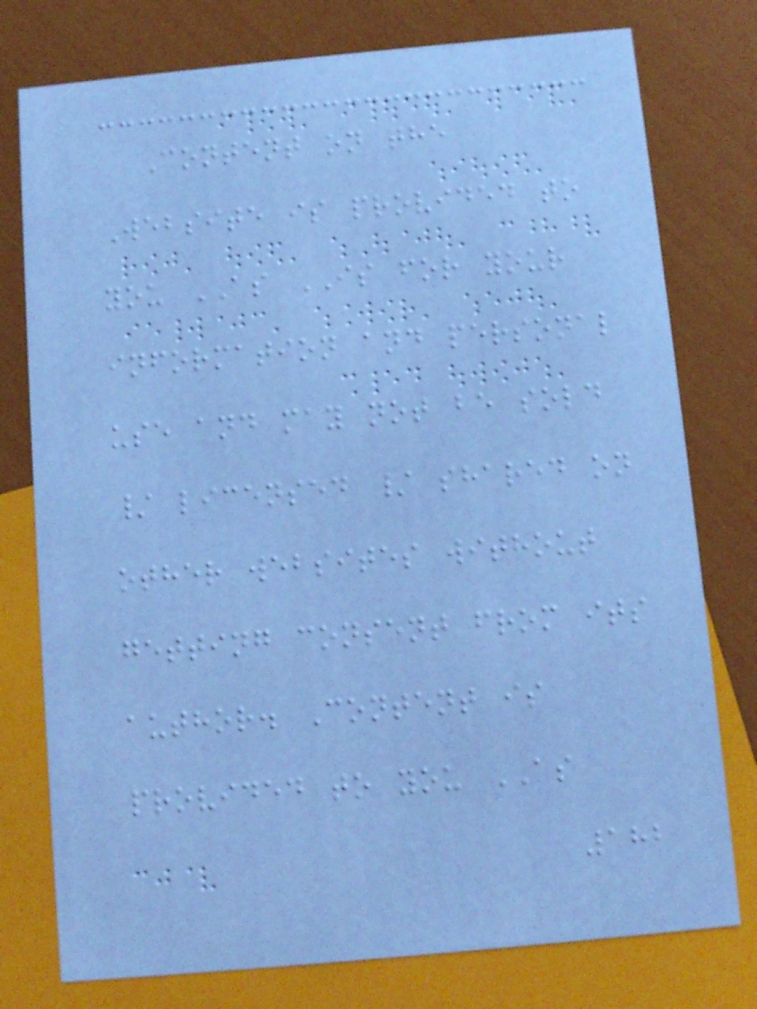Content on the
Website is provided to
you AS IS for your
information and personal
use and may not be sold
/ licensed / shared on
other websites without
getting consent from its
author. Content is
provided to you AS
182
